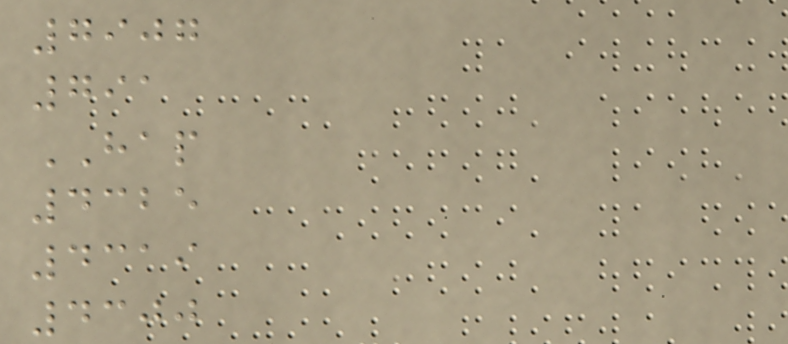7907
791
HAP
4325
4319
4300
